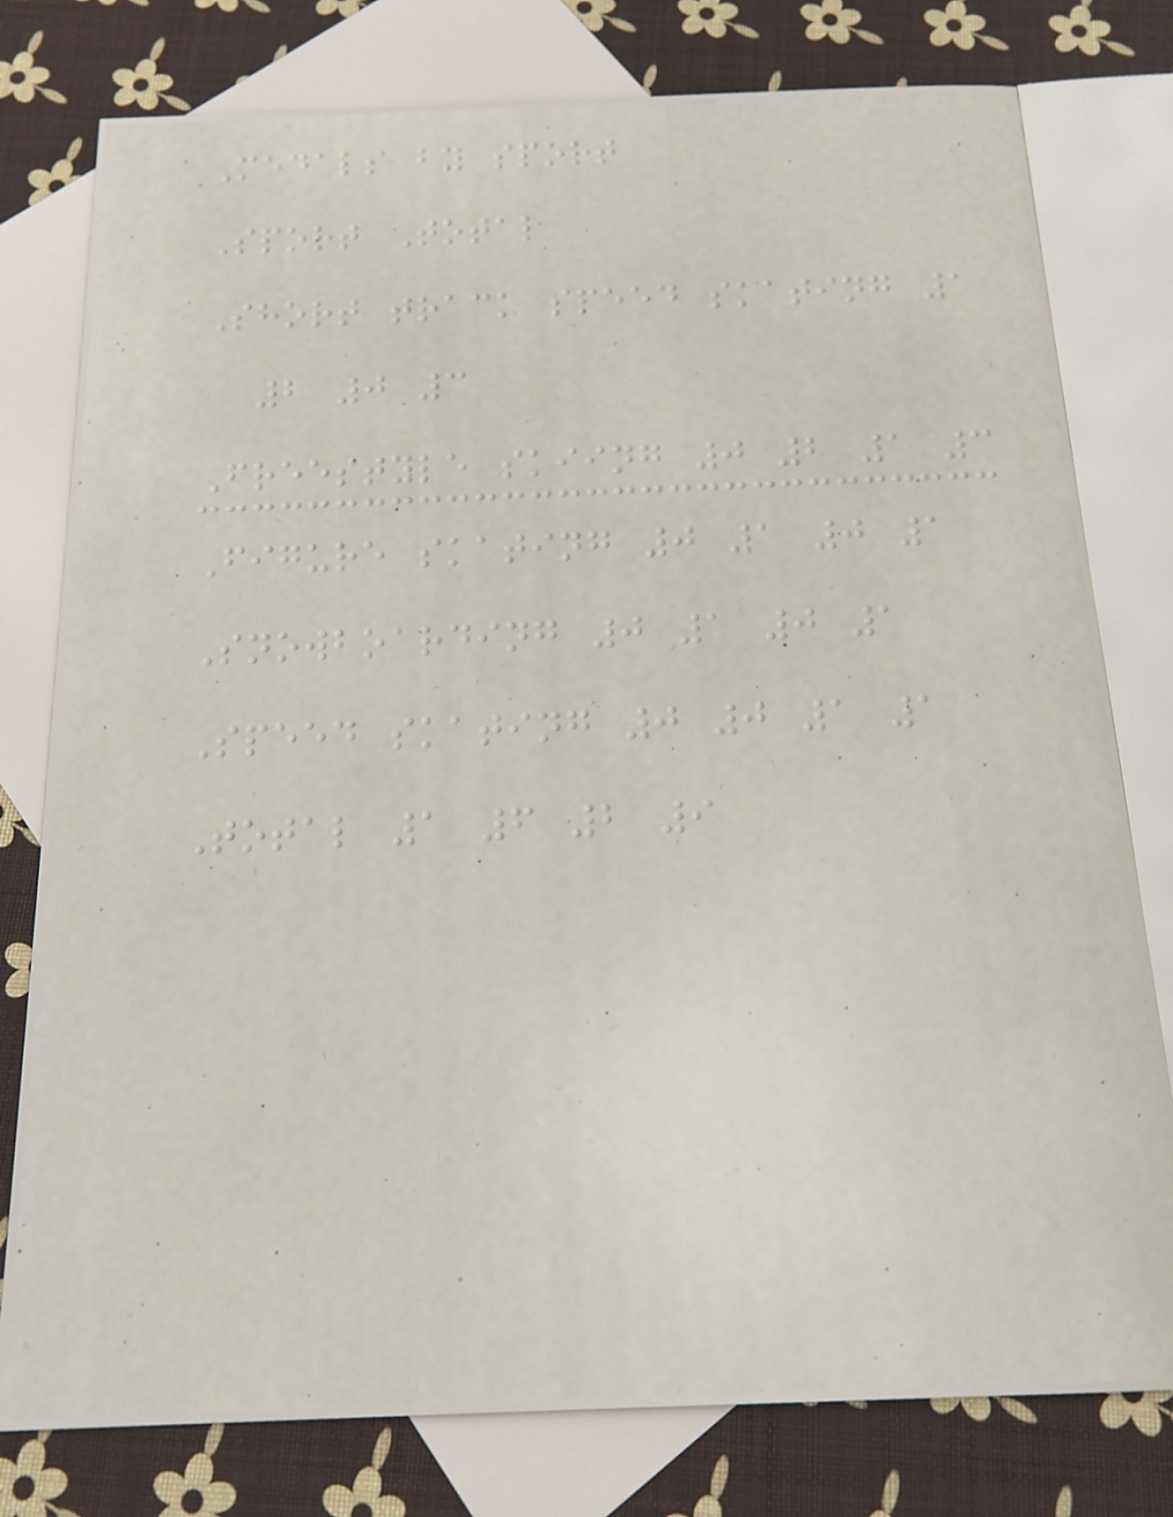Medals by sport
Sport Total
Short track speed skating 1
2 0 3
Freestyle skiing 0 2 1 3
Figure skating 0 1 0 1
Snowboarding 0 1 0 1
Speed skating 0 0 1 1
Total 1 6 2 9
